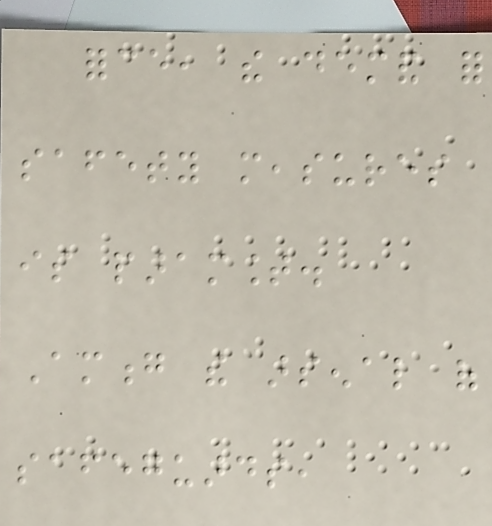force, the demand for
safety measures
is paramount.
Among the arsenal of
safeguards,
